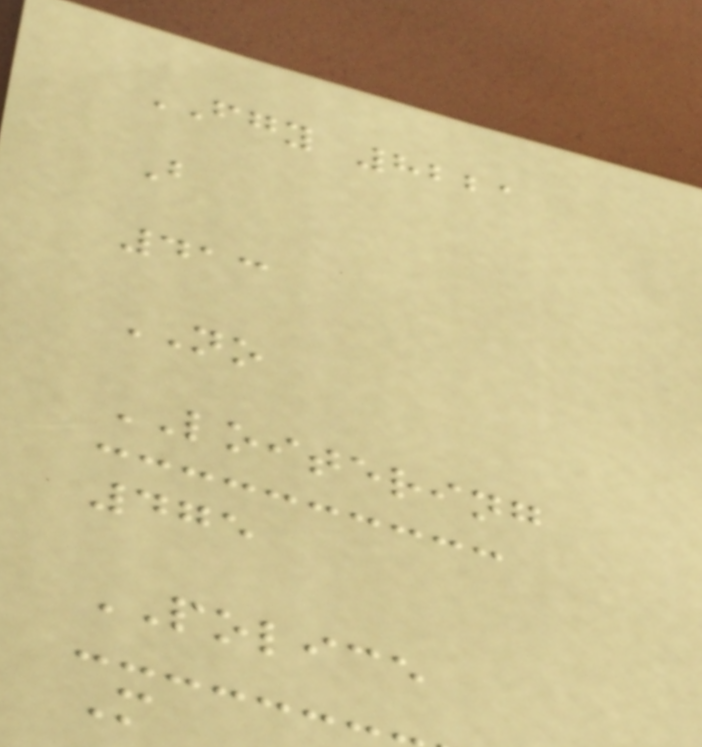FGY 8221
B
413
NO
LOITERING
475
POLICE
M
